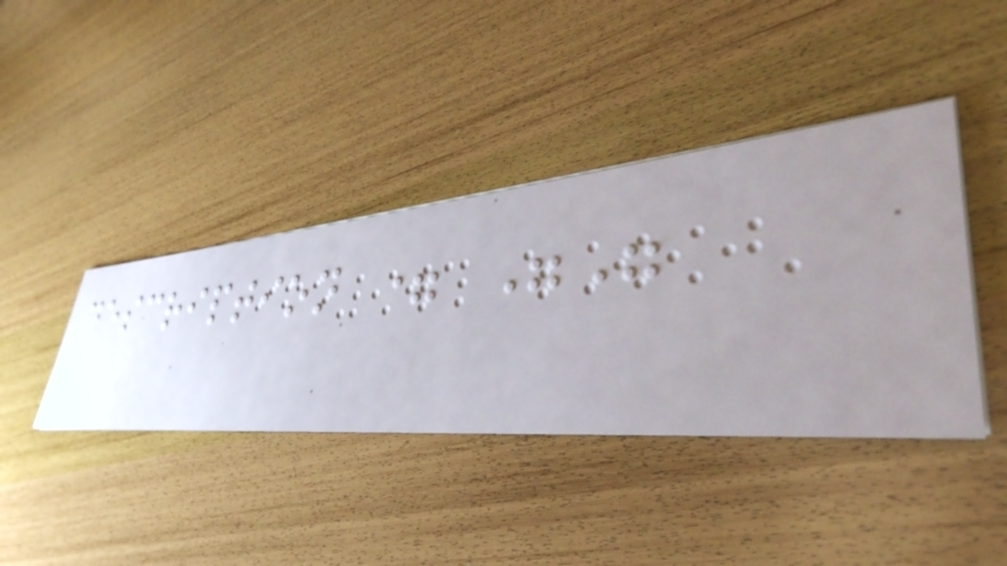description = ""
